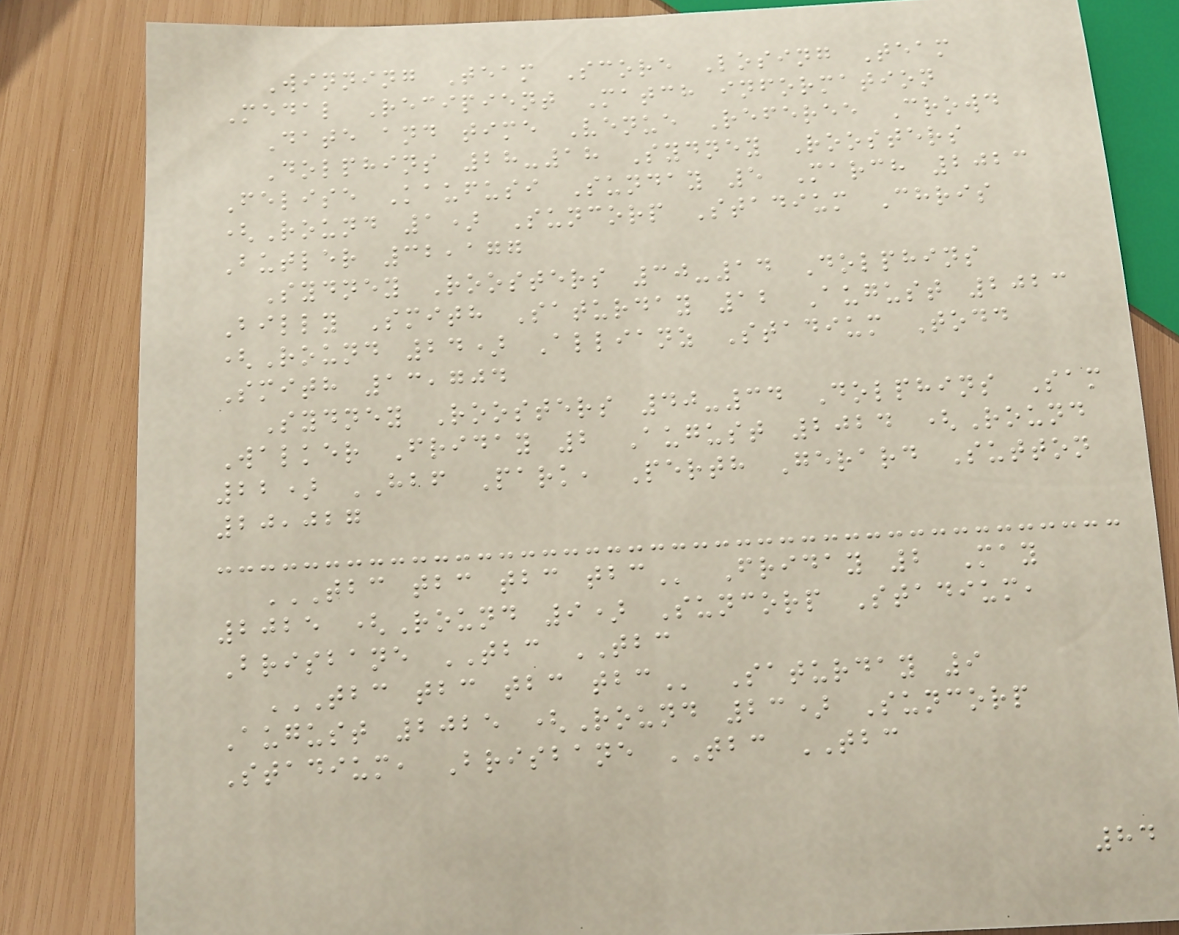Winning Team Score Losing Team
Medal Recipient Match information
Date and time Venue Referee Crowd
Dolphins 28-18 Sydney Roosters
Felise Kaufusi Sunday 5 March 2023
(Round 1) Suncorp Stadium Chris
Butler 32,177
Sydney Roosters 30-14 Dolphins
Billy Smith Saturday 12 August 2023
(Round 24) Allianz Stadium Todd
Smith 13,704
Sydney Roosters 40-34 Dolphins Sam
Walker Friday 2 August 2024 (Round
22) HBF Park, Perth Gerard Sutton
20,027
TBC TBC TBC TBC Friday 2 May
2025 (Round 9) Suncorp Stadium,
Brisbane TBC TBC
TBC TBC TBC TBC Saturday 9
August 2025 (Round 23) Suncorp
Stadium, Brisbane TBC TBC
84
